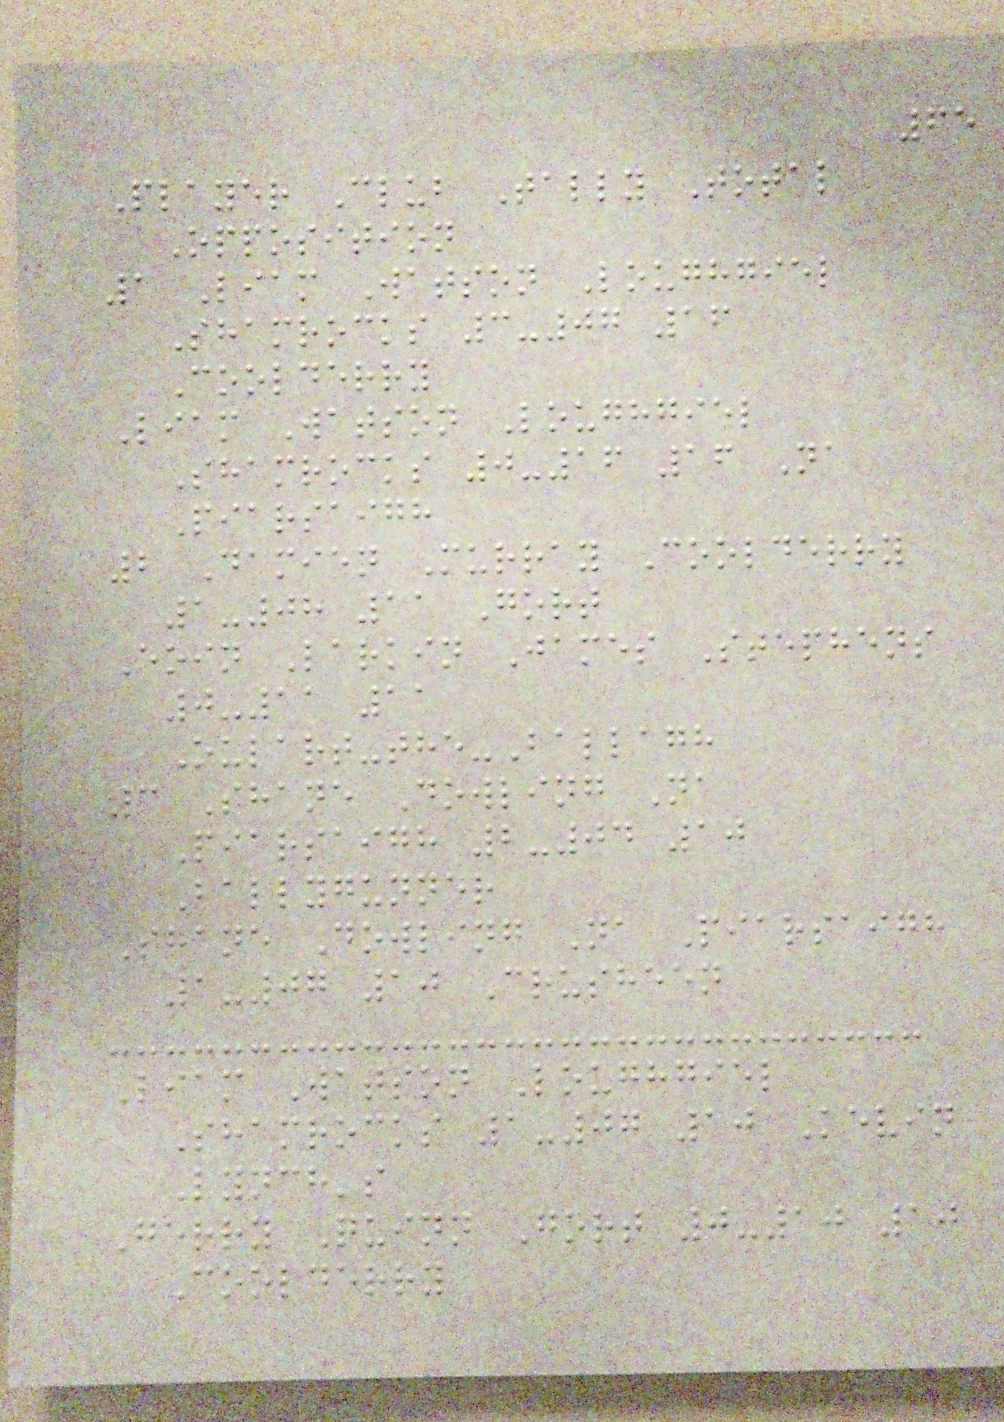65
Player Club Tally Total
Opposition
1 Liam Watson Loughgiel
Shamrocks 3-07 16
Coolderry
Liam Watson Loughgiel
Shamrocks 0-16 16 Na
Piarsaigh
2 Damien Murray Coolderry
1-08 11 Gort
Eoin Larkin James Stephens
0-11 11
Oulart-the-Ballagh
3 Shane Dowling Na
Piarsaigh 2-04 10
Ballygunner
Shane Dowling Na Piarsaigh
1-07 10 Crusheen
Liam Watson Loughgiel
Shamrocks 1-07 10 Kevin
Lynch's
Gerry Quinn Gort 0-10 10
Coolderry
